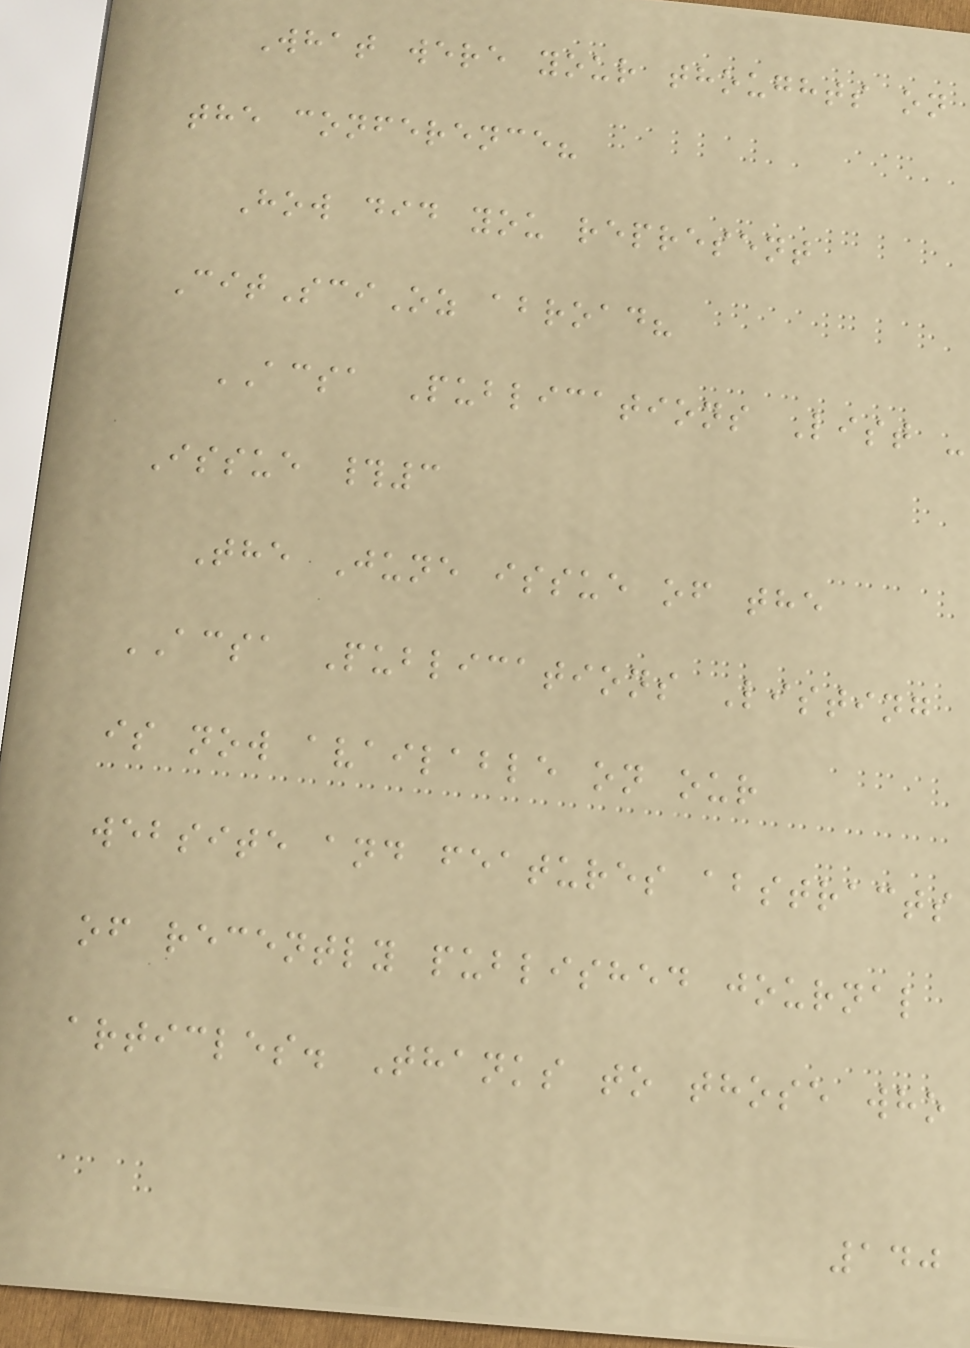What were your thoughts on
the conference?
How did you represent
CitSciOz abroad?
ACSA Publications List -
Issue #3
The June issue of the
ACSA Publications Listing
is now available on our
website and features abstracts
of recently published journal
articles. Thanks to those who
140
